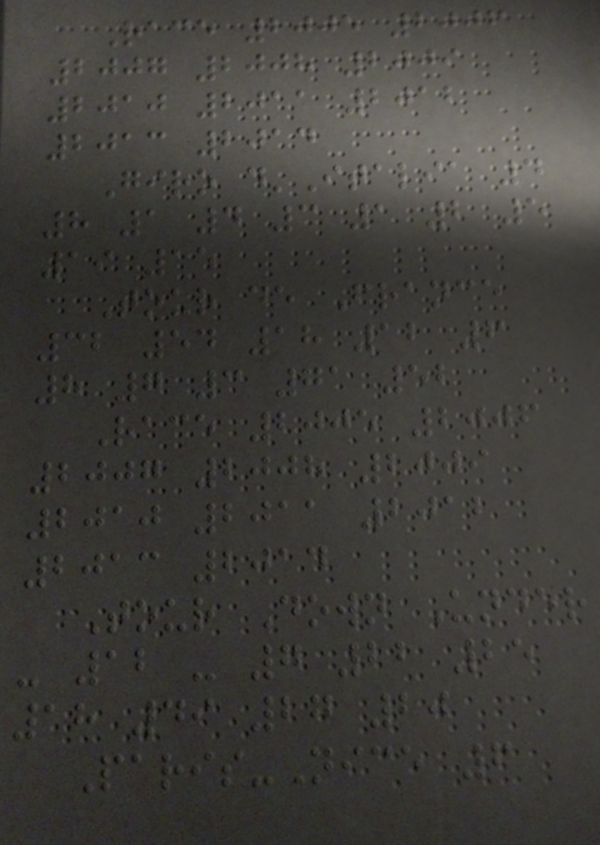Race 2005 2006
2007 2008 2009
2010 2011 2012
2013 2014
Giro d'Italia 4
8 1 4 3 1 2 5
19 15
Tour de France
32 54 18 12 6
8 7 3 71 52
Race 2005 2006
2007 2008 2009
2010 2011 2012
2013 2014
Tour Down Under
- 12 - 7 22 25
18 49 27 20
Paris-Nice 6
